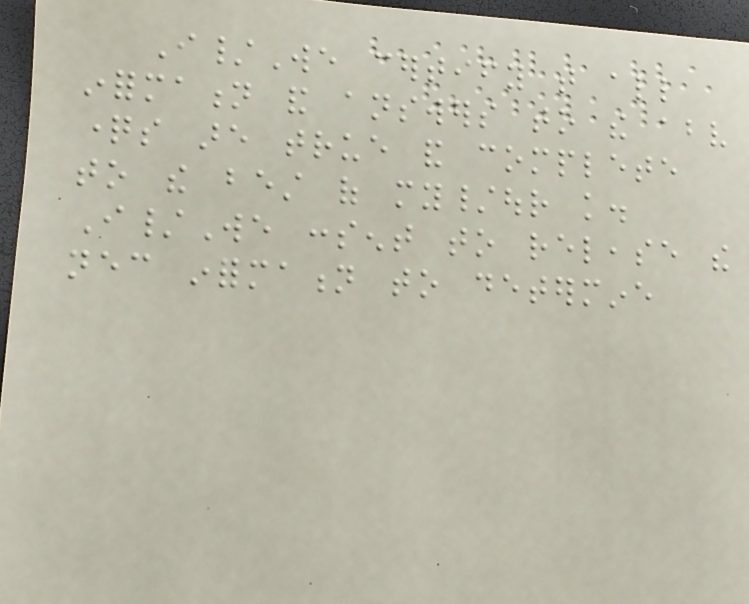I/We certify that all
information and answers to the above
questions are true and complete
to the best of my/our knowledge.
I/We consent to release the
necessary information to determine
